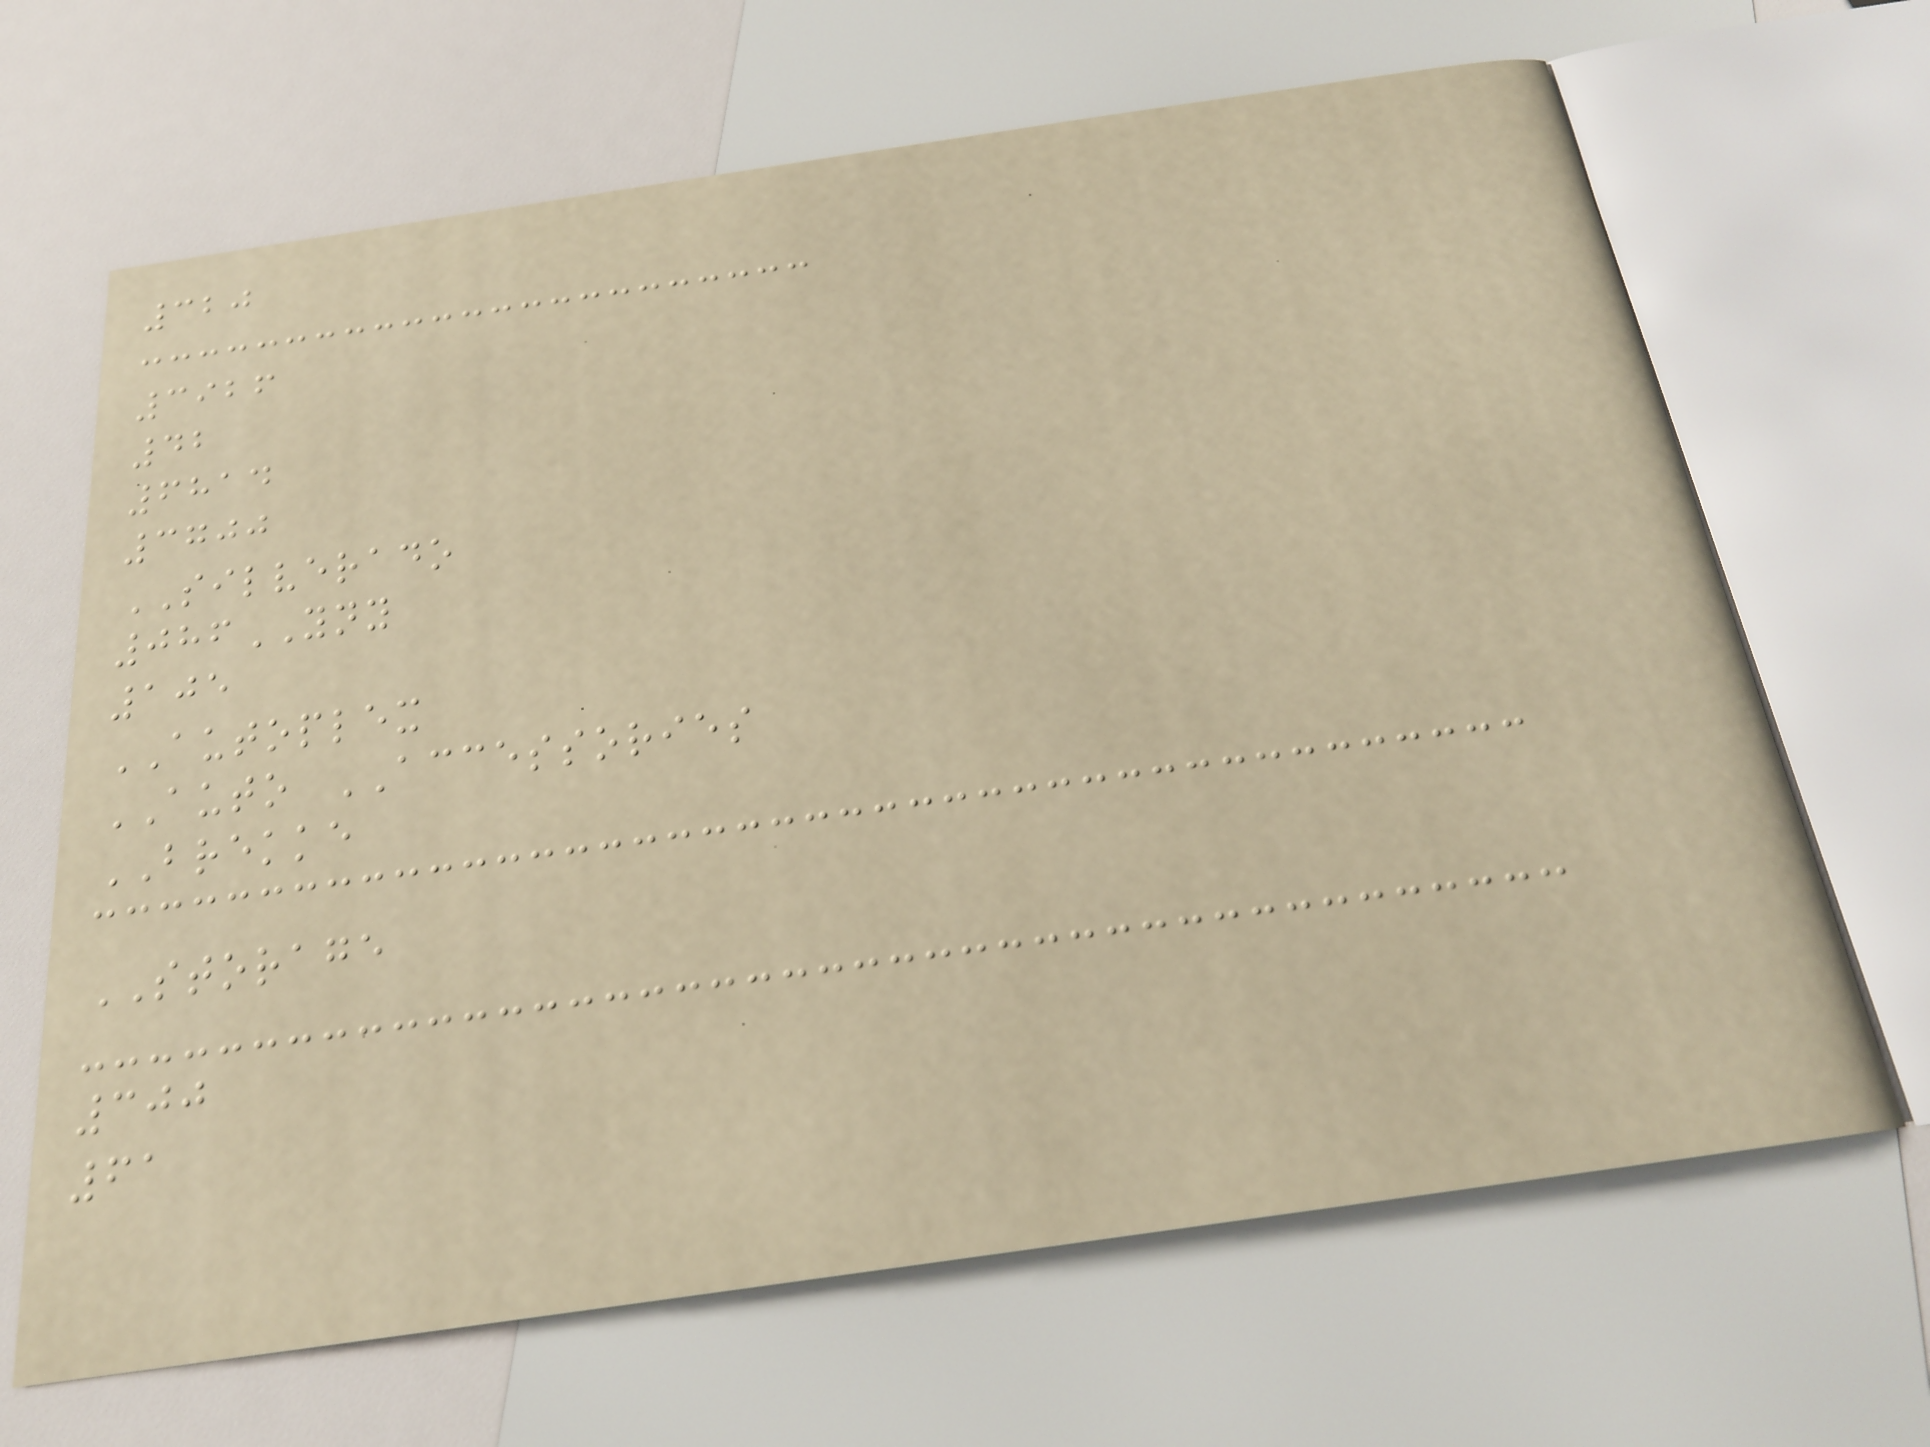320
3926
42
6814
3700
SILVERADO
086YNY
105
AUTOPLEX
AUTO ACCESSORIES
BREKKE
STORAGE
300
61
